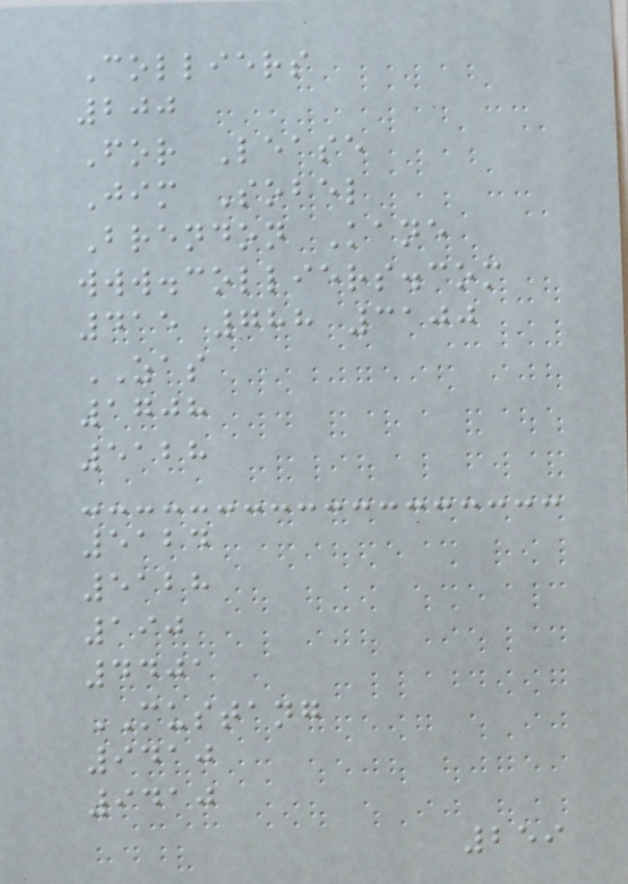Colliers
200
For Lease
Jim Sobel
Brendon Kane
www.colliers.com
415 788 3100
ZAS
1708
5128
5124
5128
190
4401
MUSTANG
9410
9410
259
